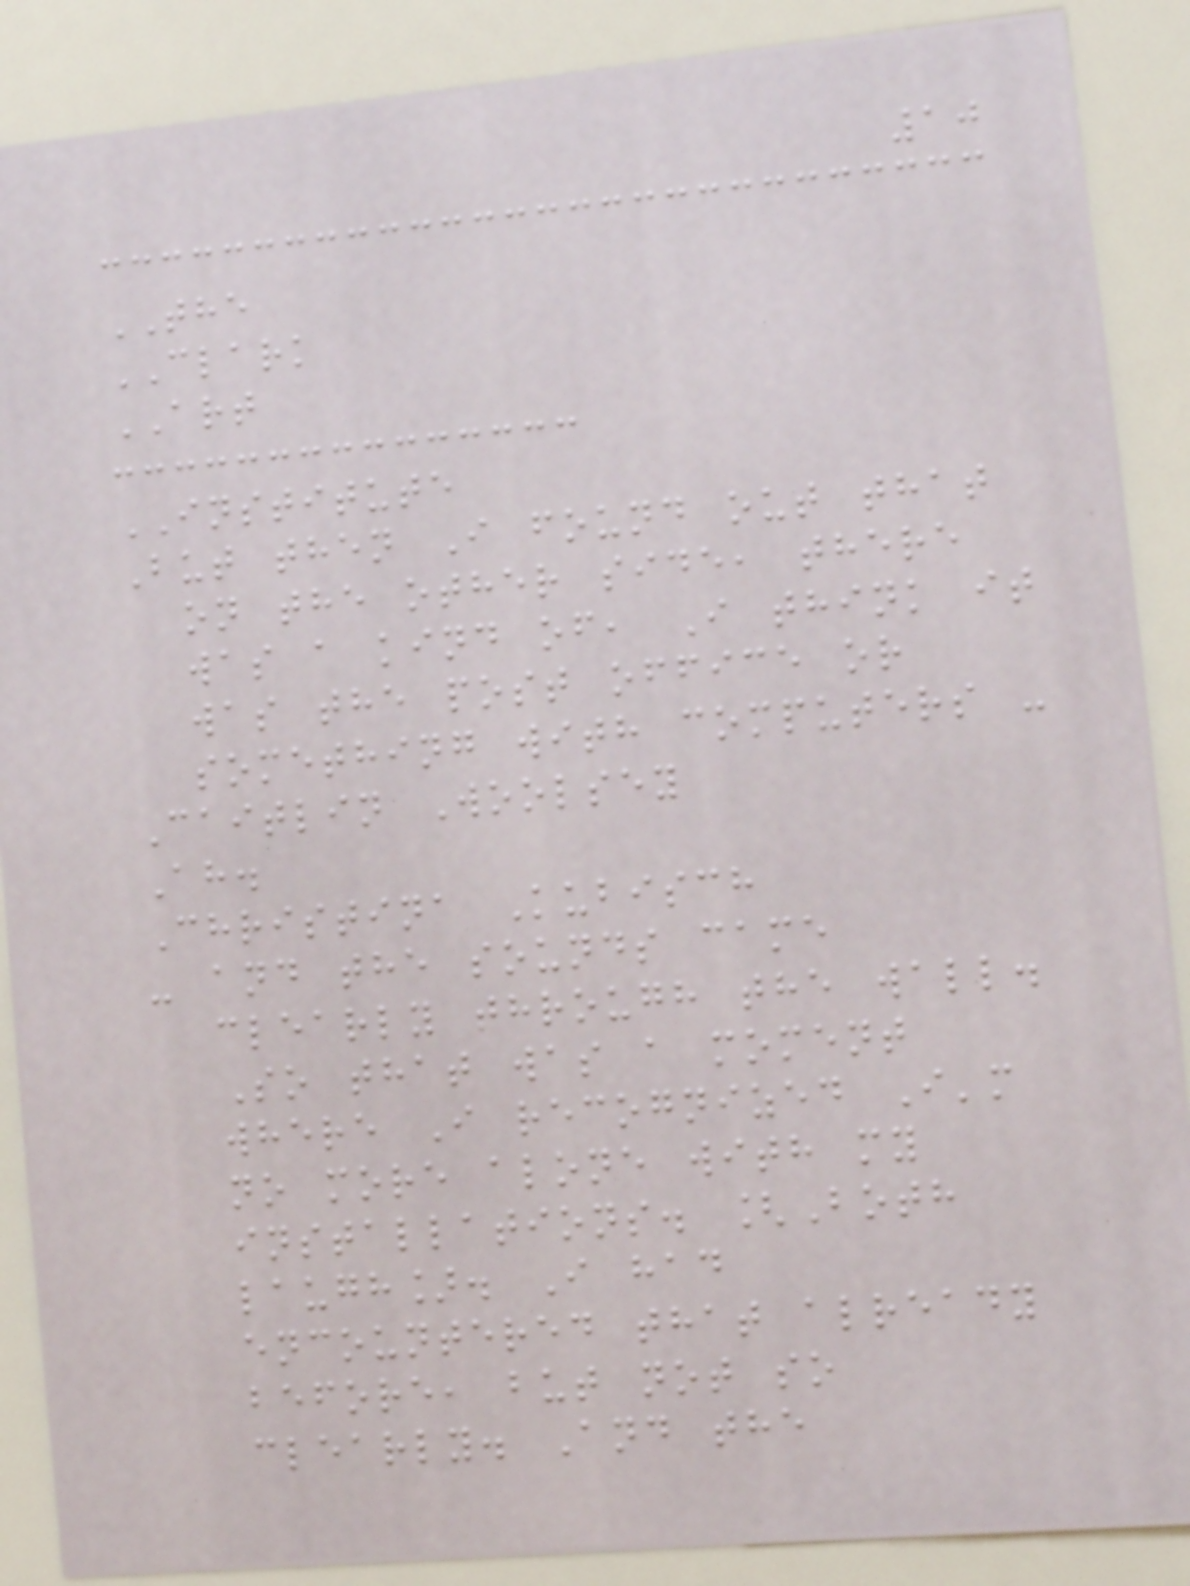10
THE
CLARK
ART
INSTITUTE
But then I found out that
on the other side, there
was a kind of, I think it
was the post office or
something with computers -
Caitlin Woolsey
Ah.
Christina Kubisch
- and the sounds came
clearly through the wall.
So that was a moment
where I recognized I'm
no more alone with my
installations. [Both
laugh]. I had
encountered that already
before, but not so
clearly. And the
